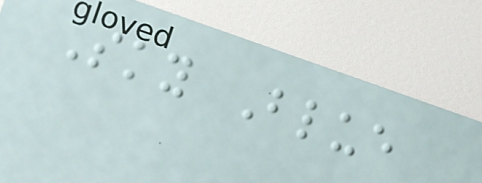Sky Blue
